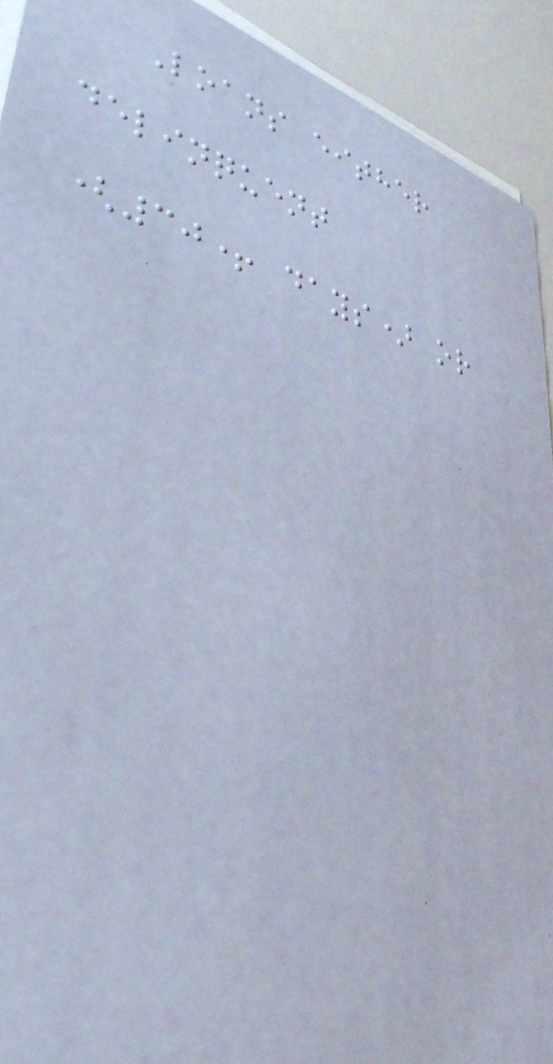Loans either
delinquent
(30+ days) or
